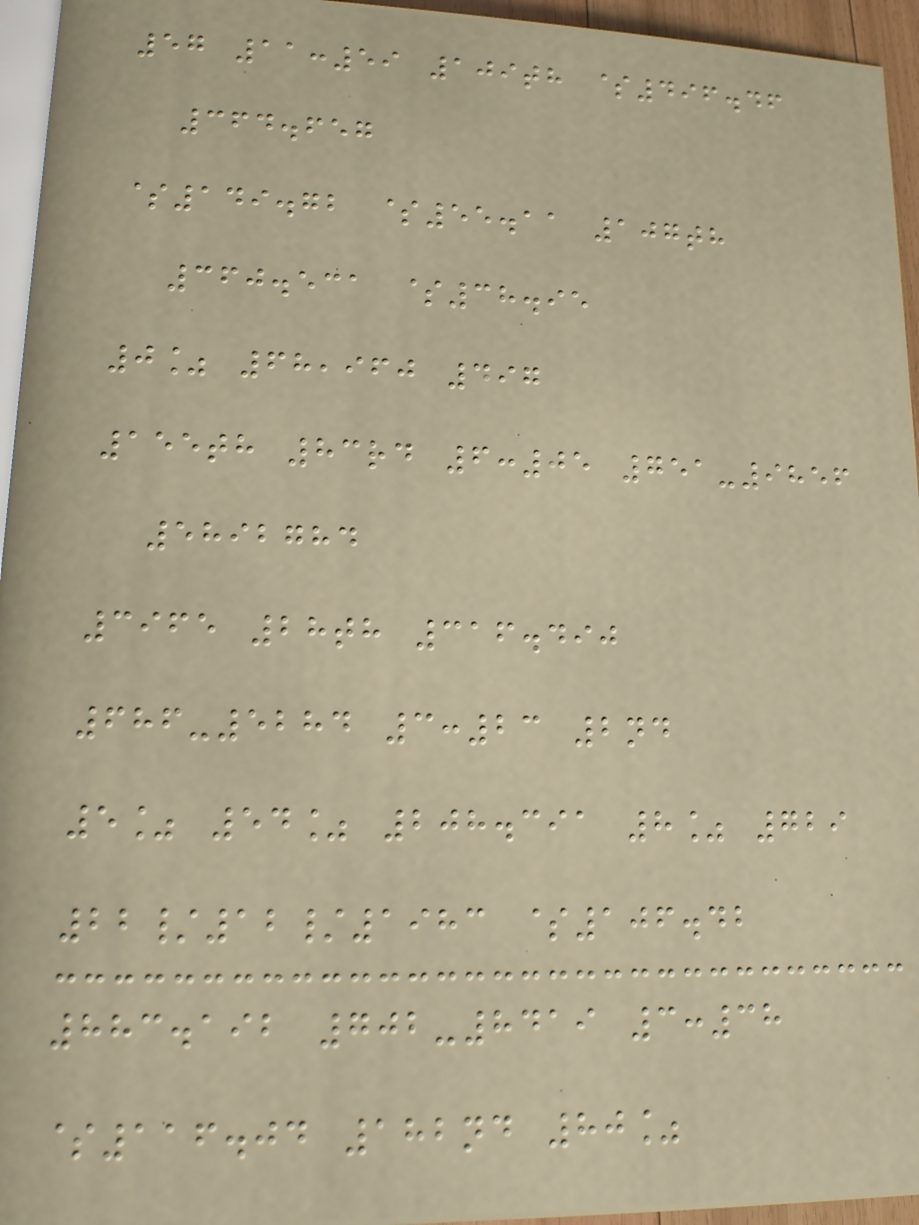57 11:59 109th $496.46
364.657
$149.72 $55.11 107th
360.531 $38.95
0% 68,960 497
155th 83rd 6:05 751-9856
5892784
3965 28th 316.490
686-5284 3:23 2nd
5% 54% 208.391 8% 729
22/12/1983 $106.42
883.192 702-8419 3:38
$116.04 182nd 80%
